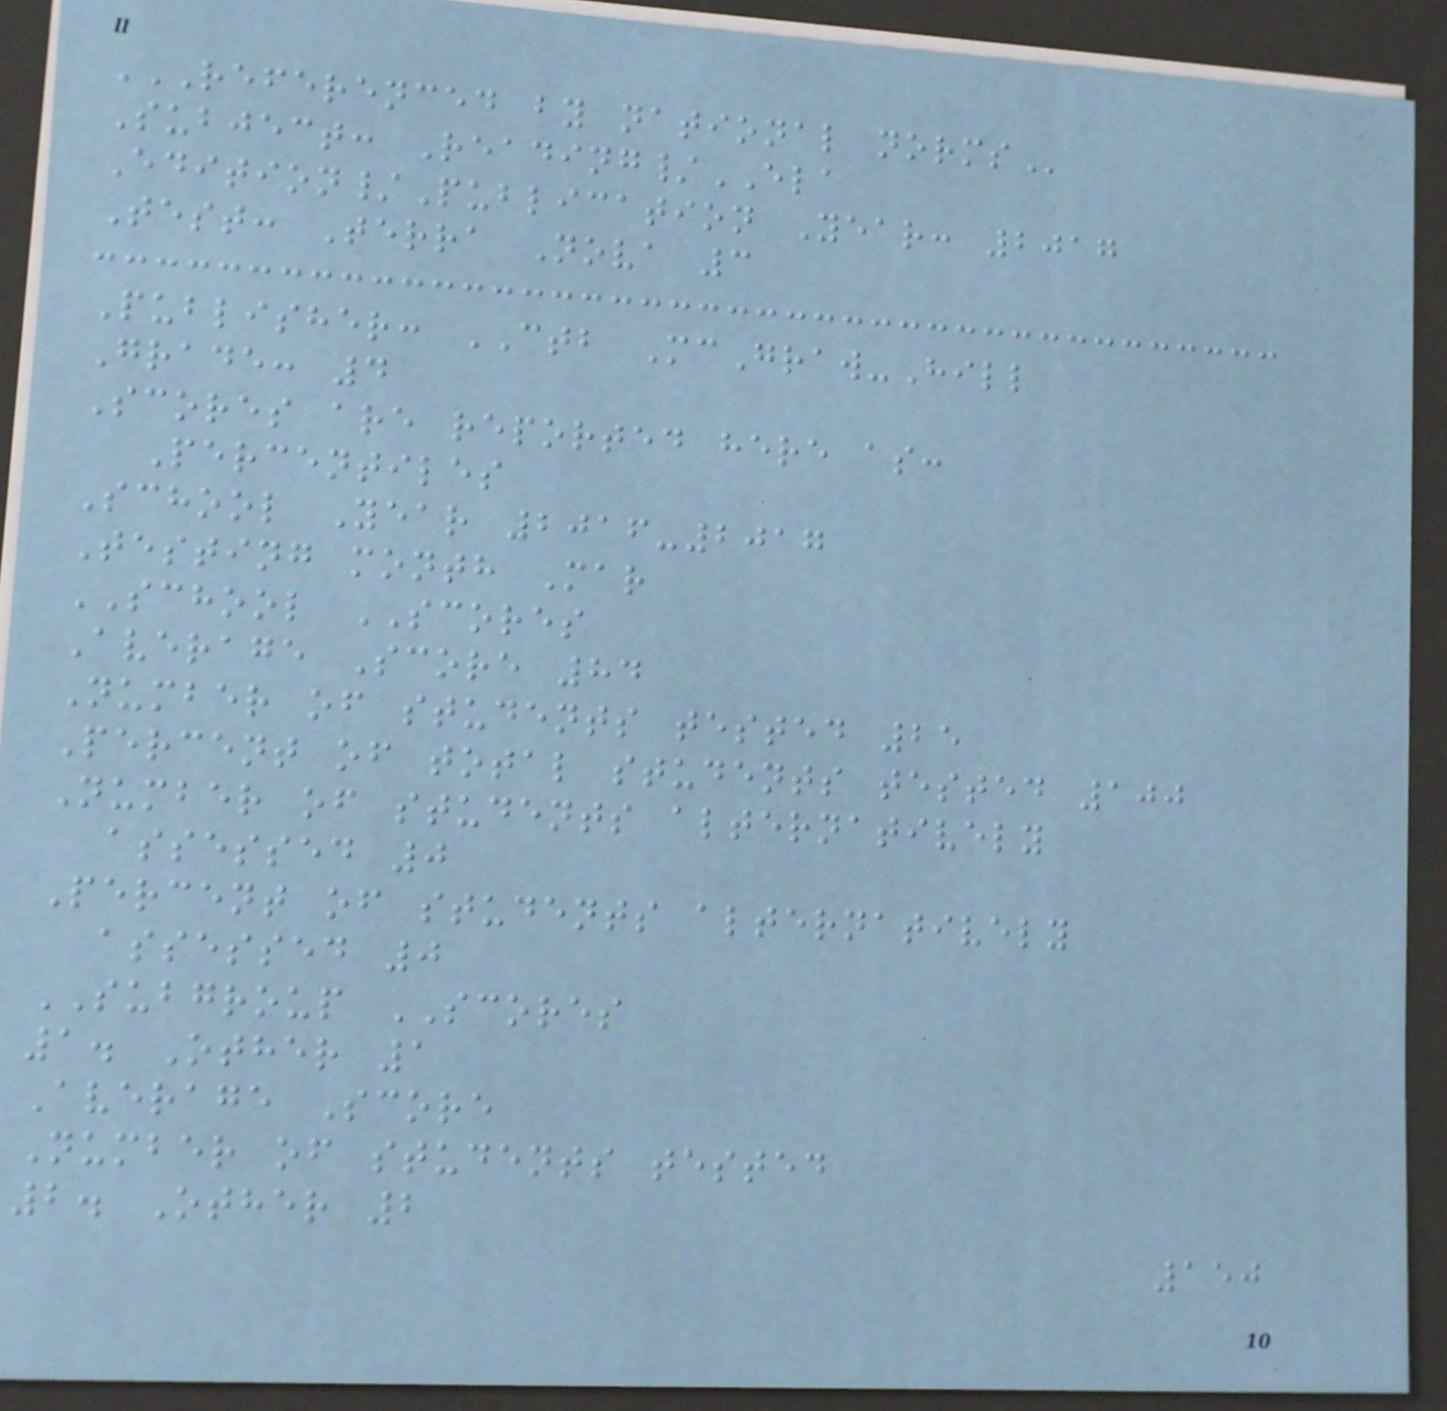REFERENCED BY NATIONAL NORMS
Subject: Reading/ELA
Edition/Publication Year: 2017
Test: Terra Nova 3
Publisher: CTB McGraw-Hill
Grade: 4
Scores are reported here as:
Percentiles
School Year 2016-2017
Testing month Mar
SCHOOL SCORES
Average Score 84
Number of students tested 25
Percent of total students tested 100
Number of students alternatively
assessed 0
Percent of students alternatively
assessed 0
SUBGROUP SCORES
1. Other 1
Average Score
Number of students tested
2. Other 2
150
